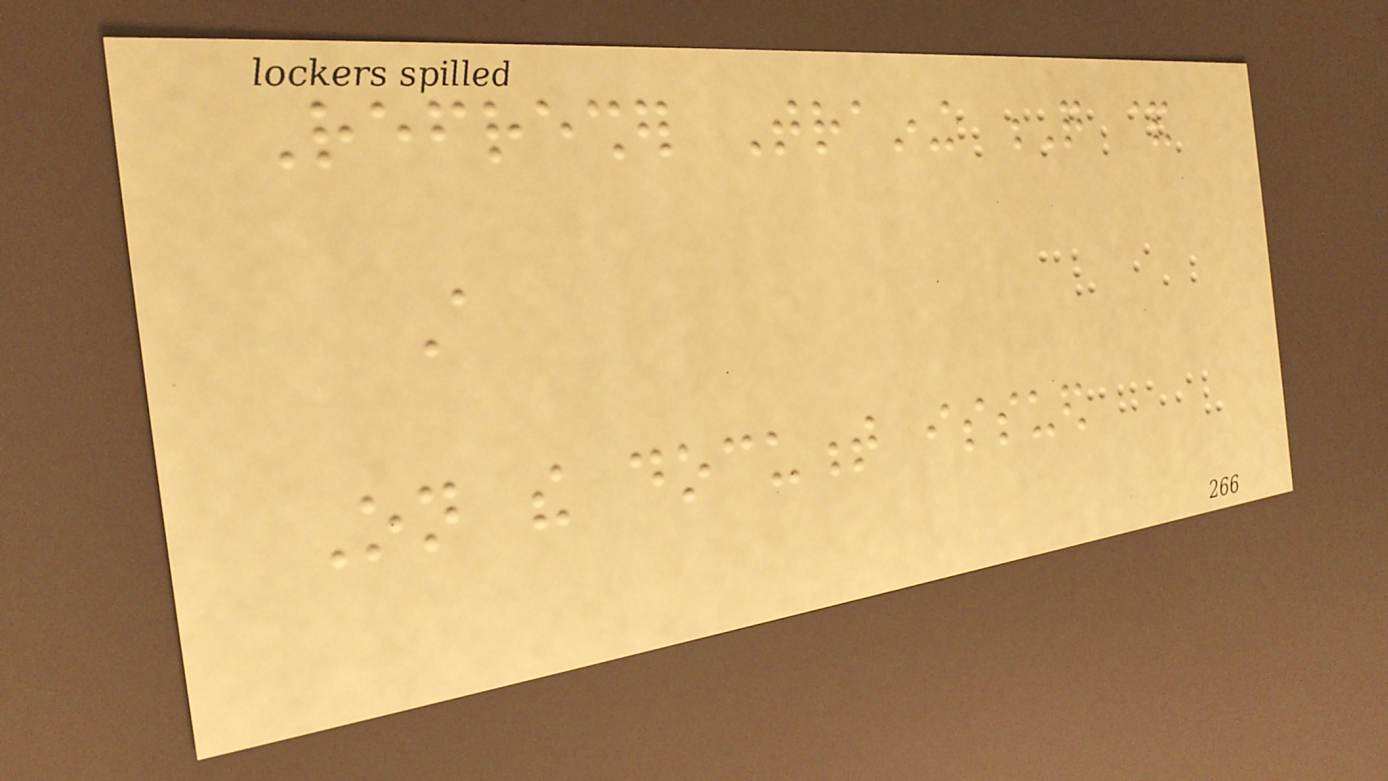Refresher Training Q &
A
On the document issued
